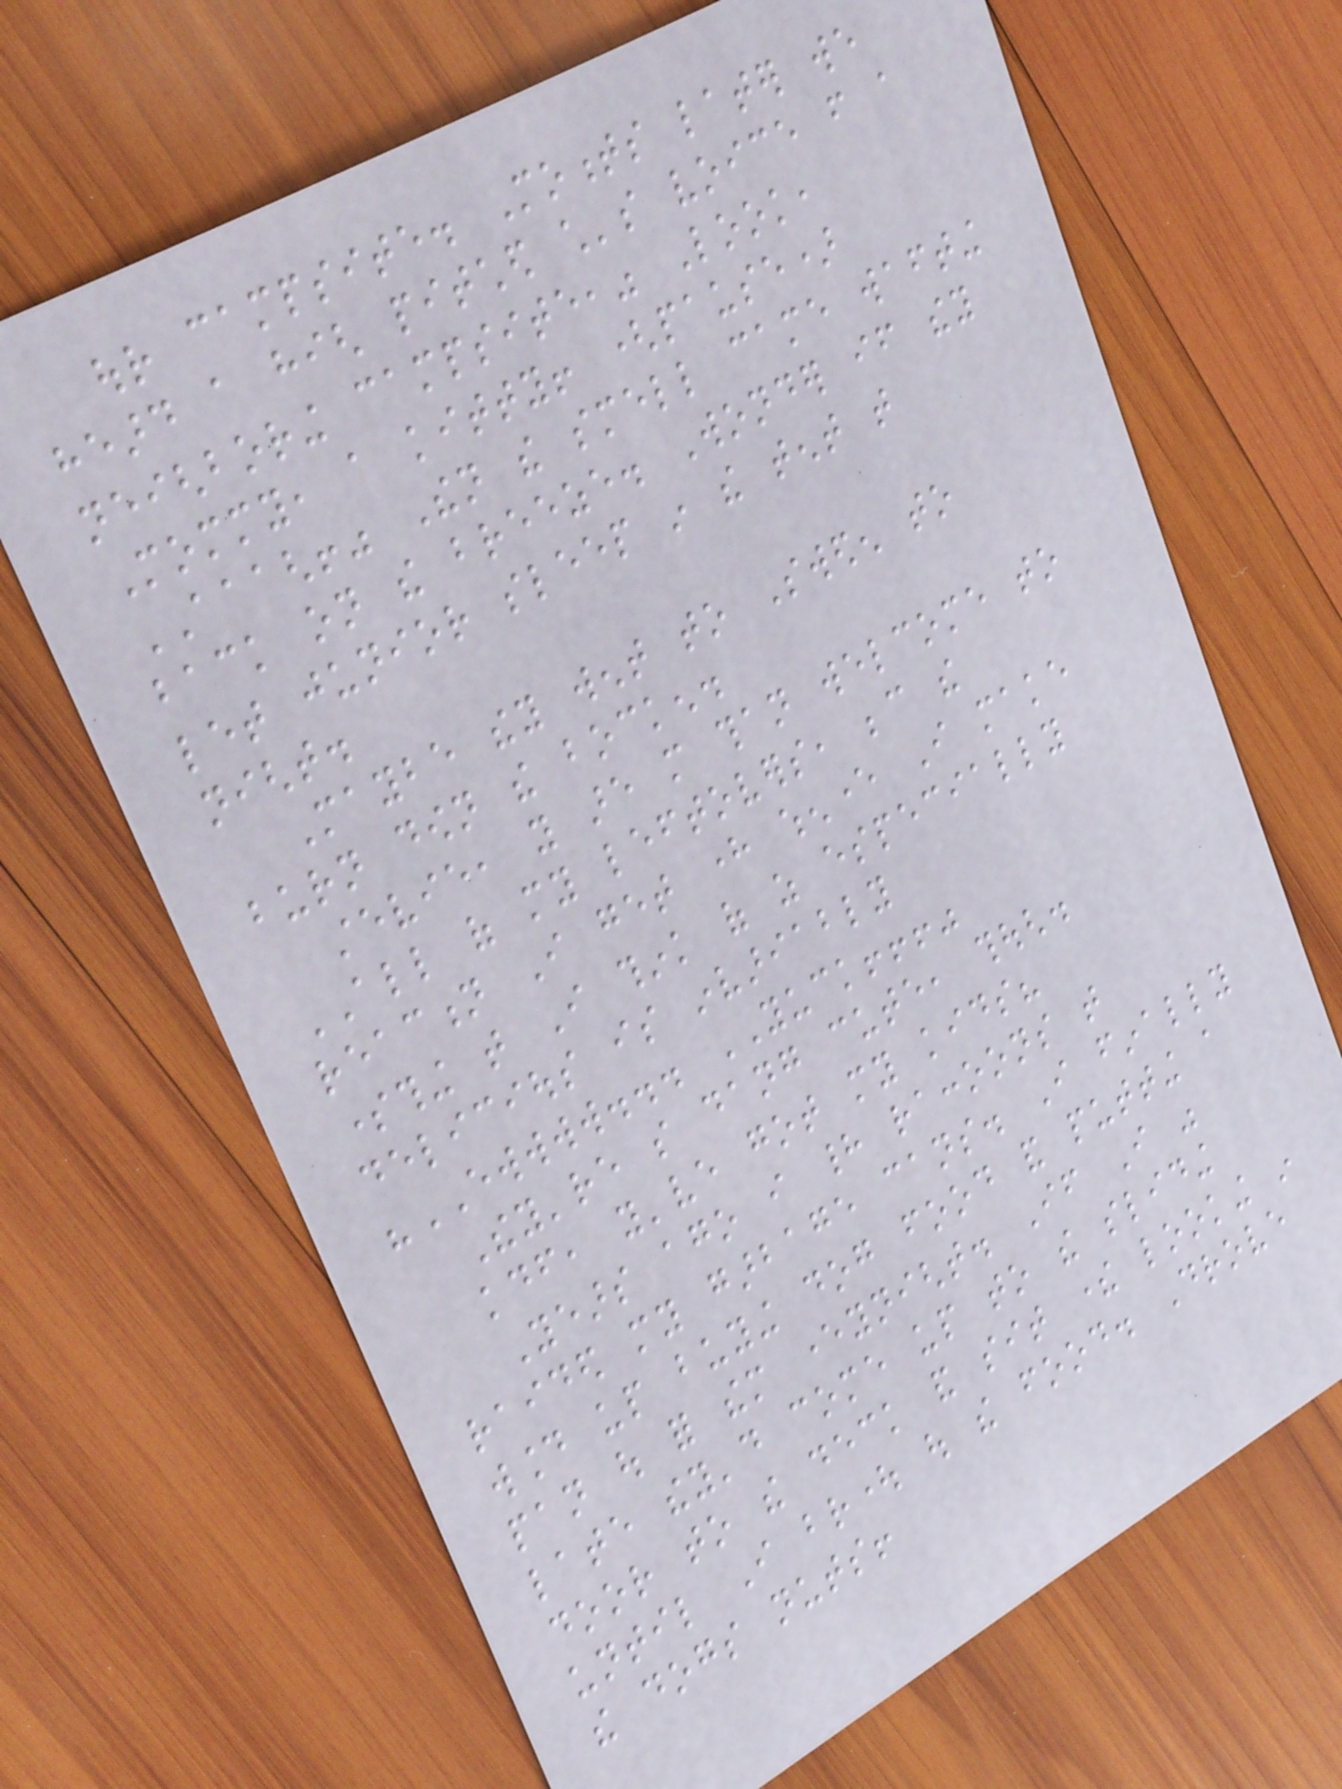our campsite. Moments later we
heard a high pitched child's voice from a
neighboring campsite," Look,
Mommy, a kitty! (pause)
AAAGH!" Then the smell came wafting
back on the breeze. Wonder if they
let junior sleep in the tent that
night.
Maybe they went to Sweden to
burn down the bocken.
stevie, you are more than welcome to
ALL of my leftovers, because the
reaction I get here whenever I make
something that I think of as especially
delicious is invariably
"EWWWW... YUCK!!!"
They're so dang cute, though.
kdf, you've got my kids?
Years ago i had raccoons that
raided my garbage cans. I finally
wound up buying dog food and putting a
pan out for them everynight. If I was
late they'd come up to the sliding
door to the deck and sit there looking in
until I brought out the food. Drove
the dogs nuts!
